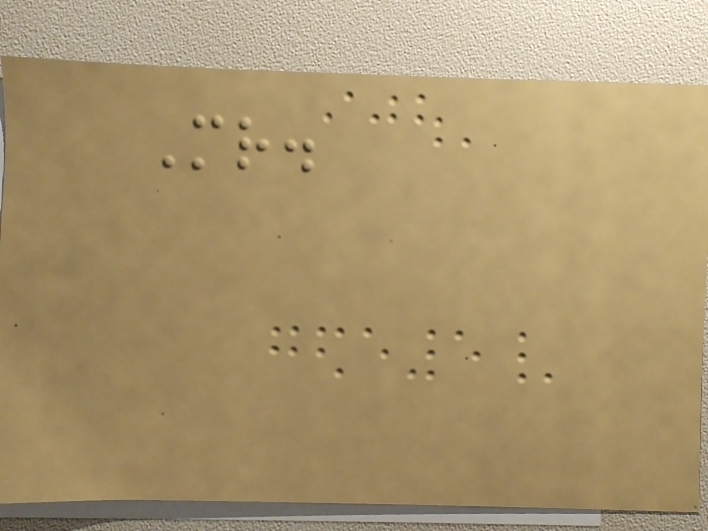Mr.
